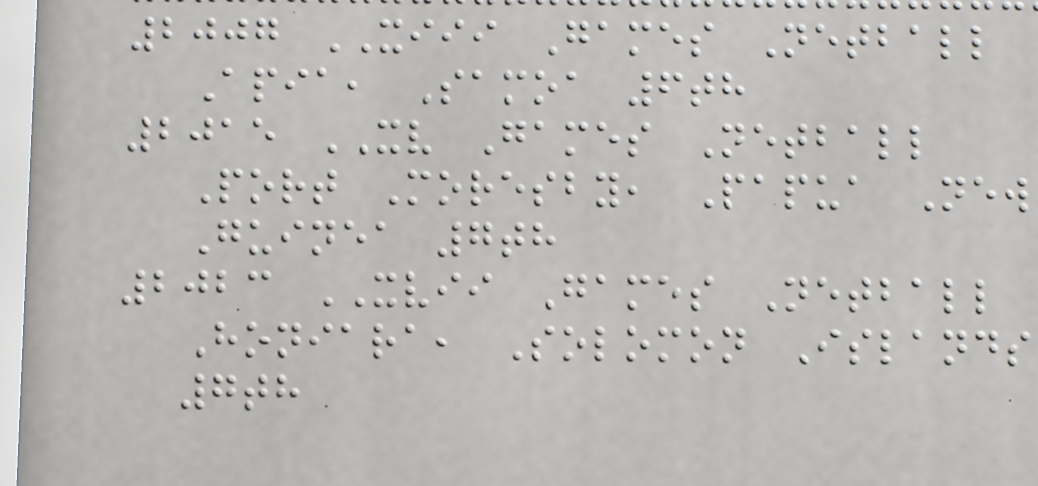2007 XIII Games Netball
Apia, Samoa 6th
2015 XV Games Netball
Port Moresby, Papua New
Guinea 7th
2023 XVII Games Netball
Honiara, Solomon Islands
7th
